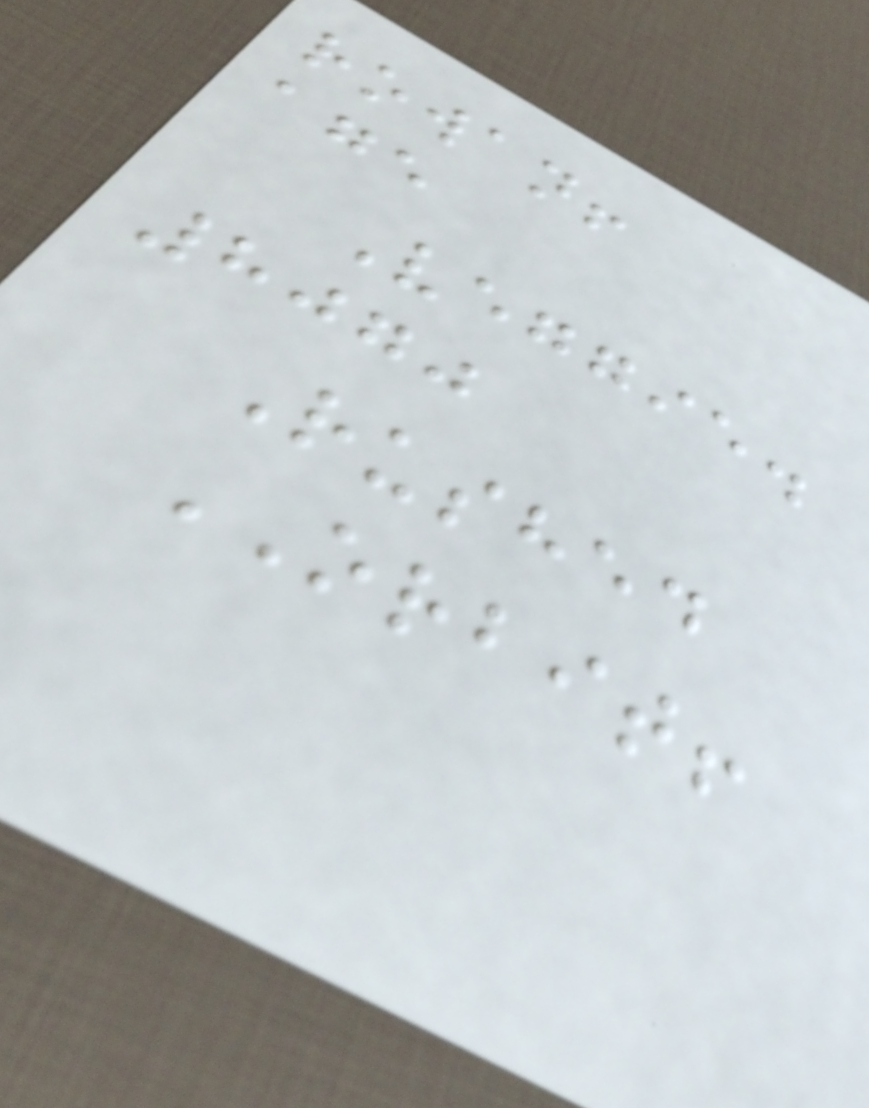rowan!
age
Veggie.
8070
Rushed
ORBIT!
